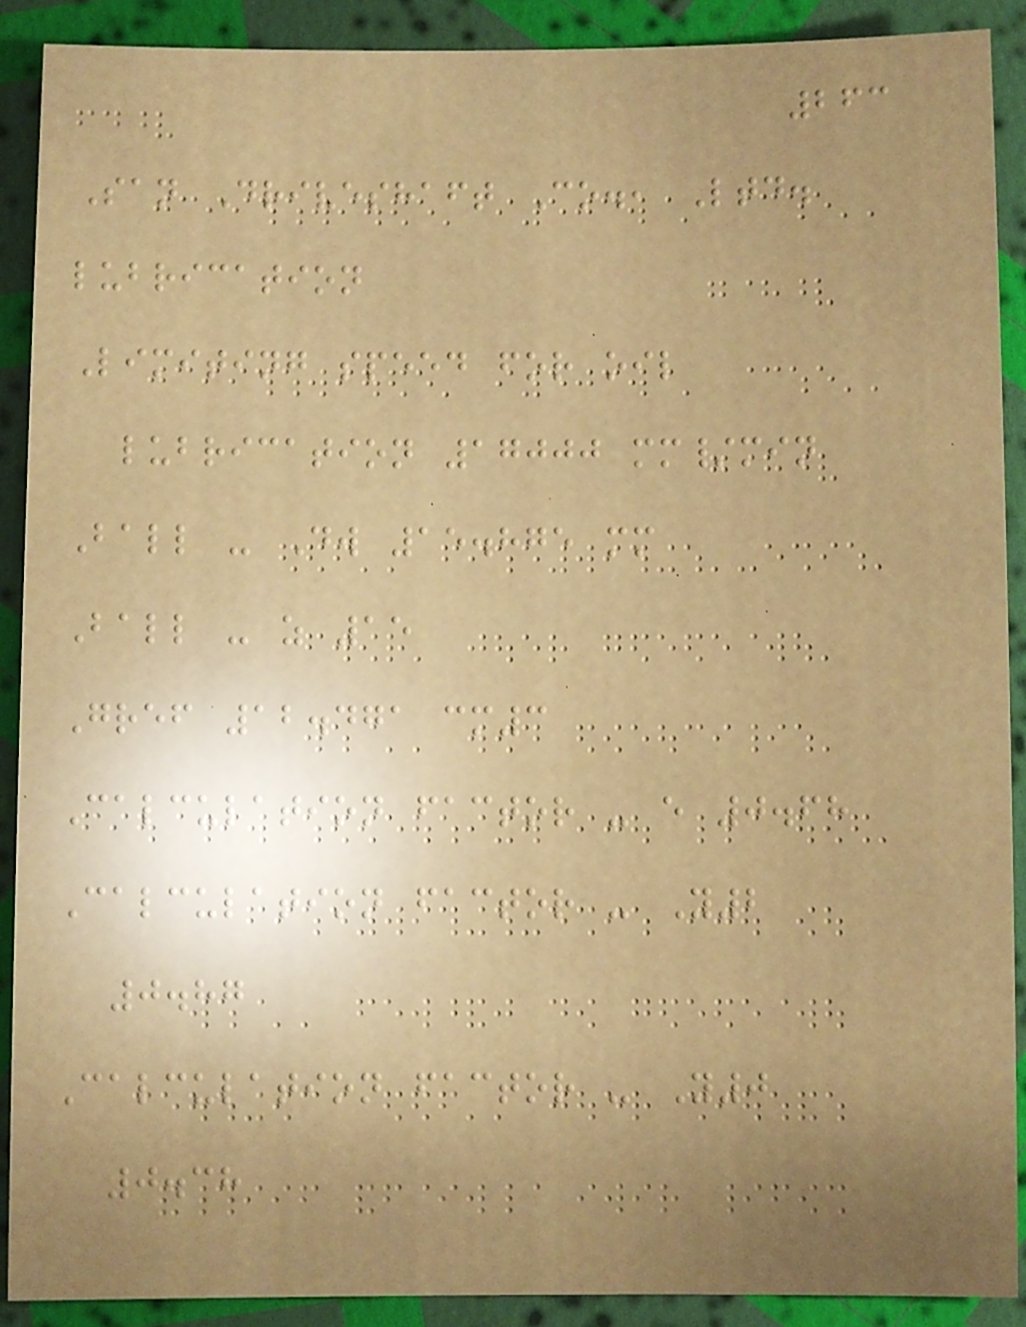263
San Driveshaft Co., Ltd.
lubrication
Limiting speed for oil
lubrication 17000 mm/min
Ball - Dw 15.875 mm
Ball - z 15
Gref 12.471 cm3
Calculation factor - e 0.68
Calculation factor - Y2
0.87
Calculation factor - Y0
0.38
